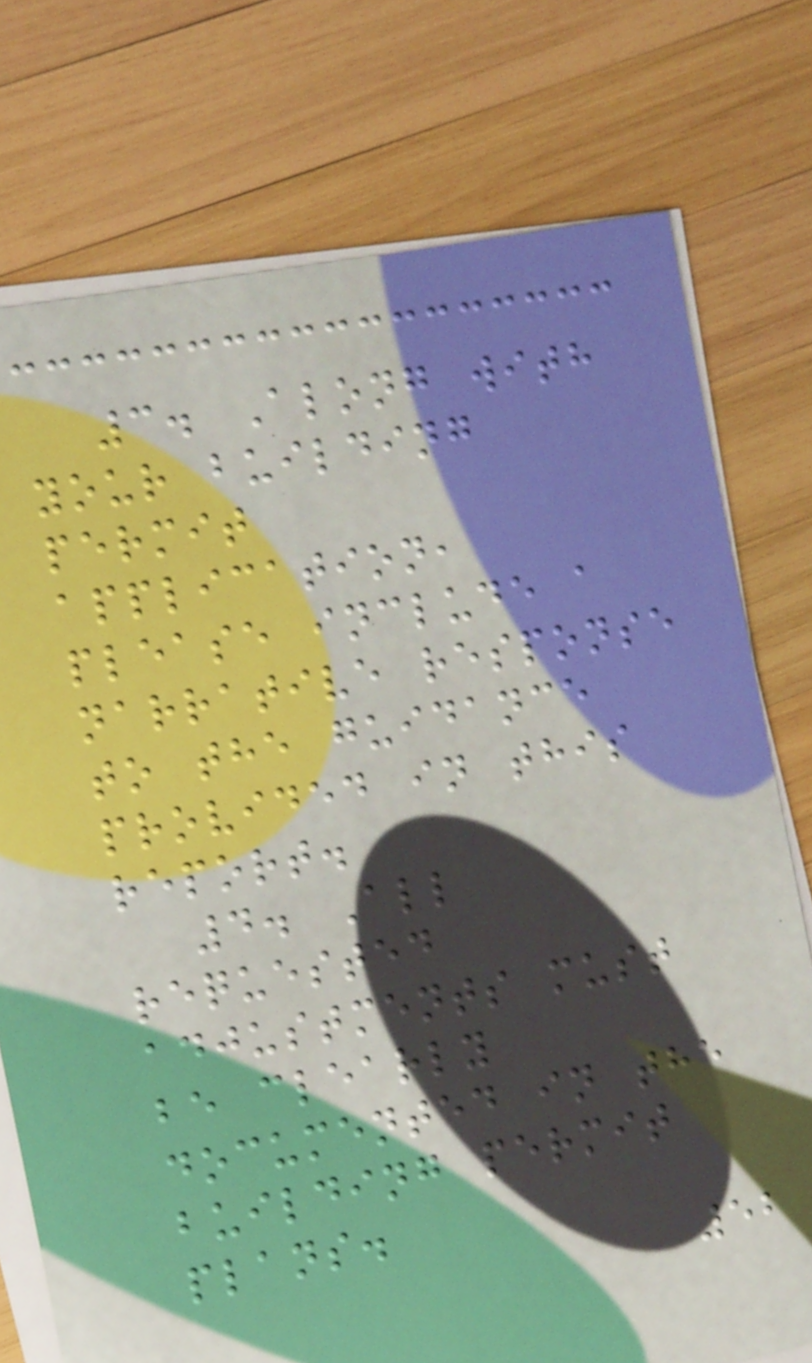3. Along with
your building
permit
application,
please include a
narrative response
to the guidance
provided in this
report.
4. All
requested
adjustments must
be clearly
documented in the
building permit
plans.
52
